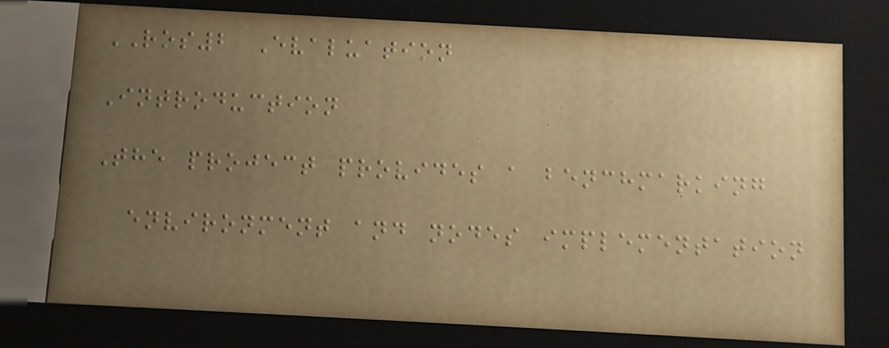ROS2 Evaluation
Introduction
The project provides a benchmarking
environment and nodes implementation
